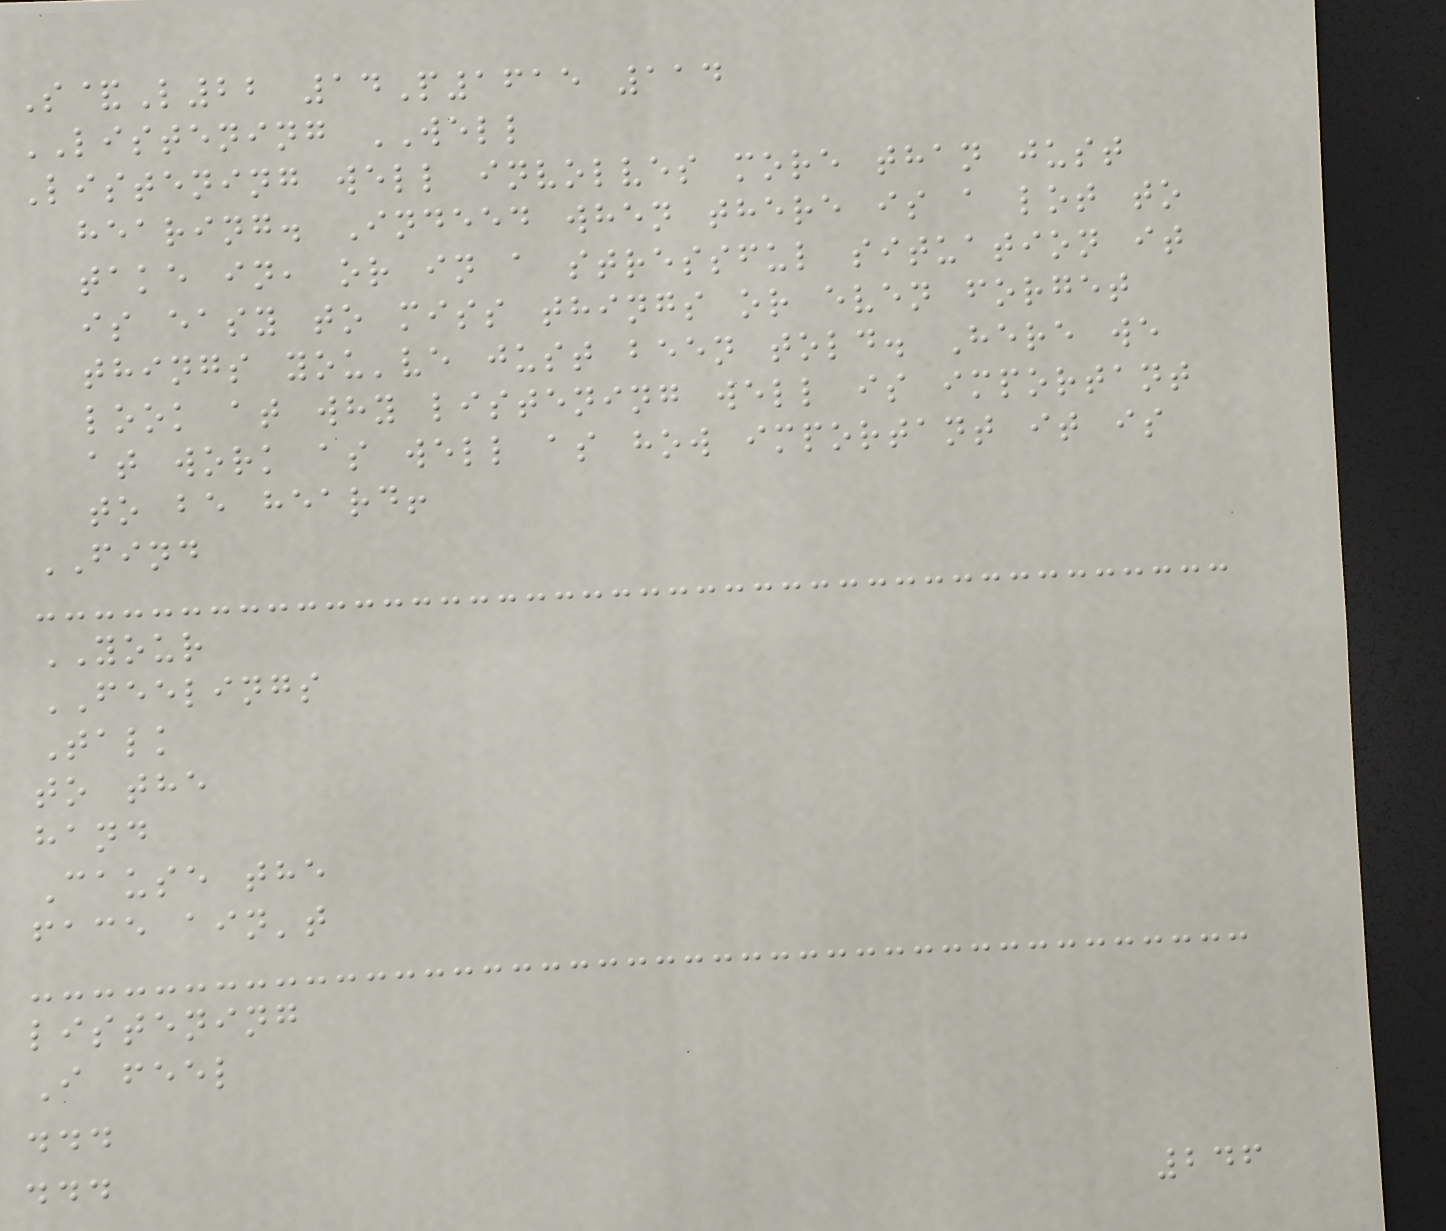S&L22 14P1615 114
LISTENING WELL
Listening well involves more than just
hearing. Indeed when there is a lot to
take in, or in a stressful situation it
is easy to miss things or even forget
things you've just been told. Here we
look at why listening well is important
at work as well as how important it is
to be heard!
FIND
YOUR
FEELINGS
Talk
to the
hand
Cause the
face ain't
listening
I feel
...
...
246
